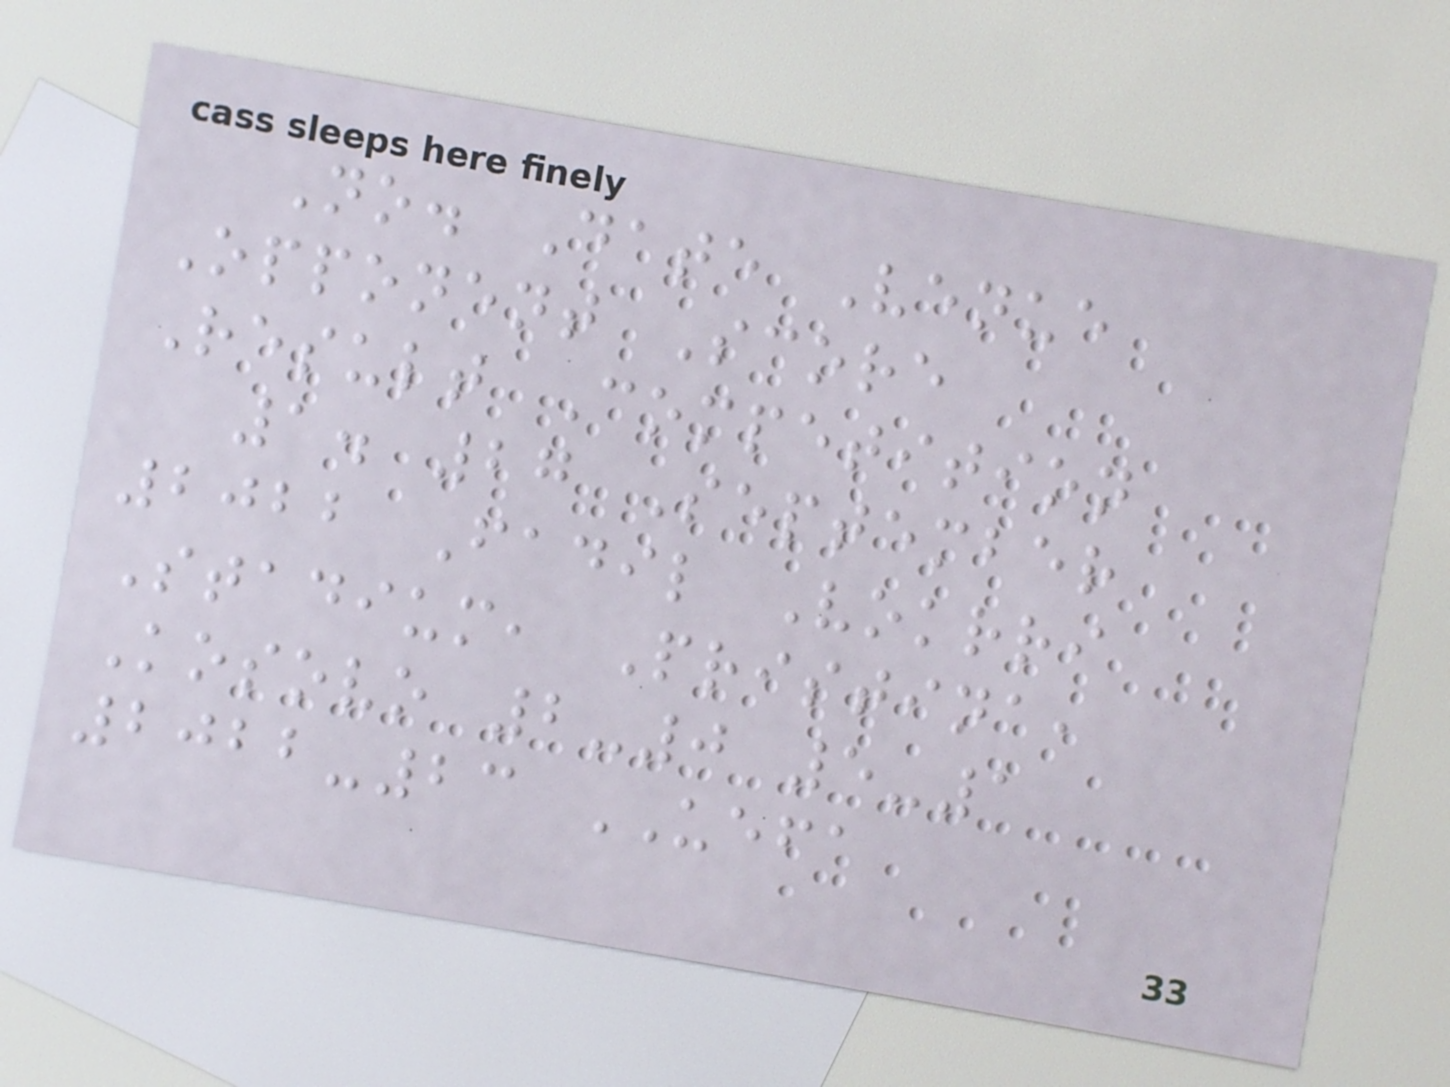No. Date Venue
Opponent Score
Result Competition
1. 27 September
2022 Fadil Vokrri
Stadium, Pristina,
Kosovo 2-0 5-1
2022-23 UEFA
